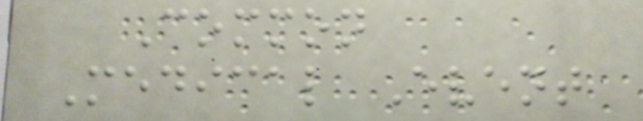Common
Medical Event
